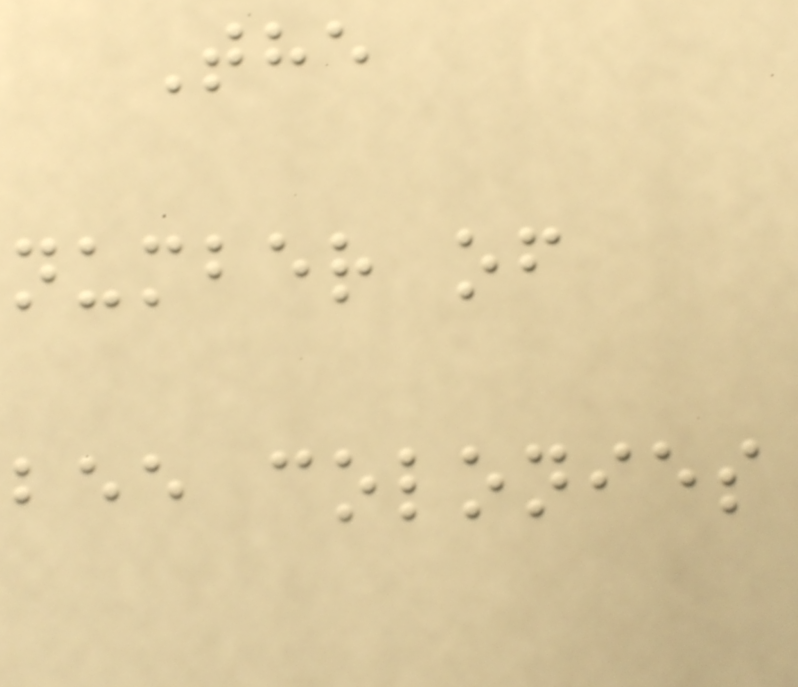The
number of
bee colonies
